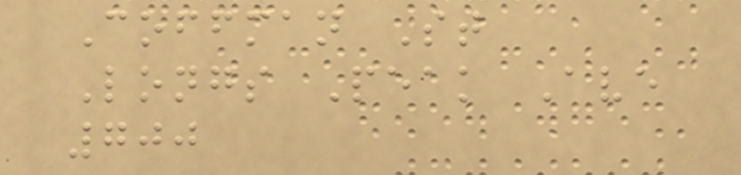Coffman St
Longs Peak Ave
700
